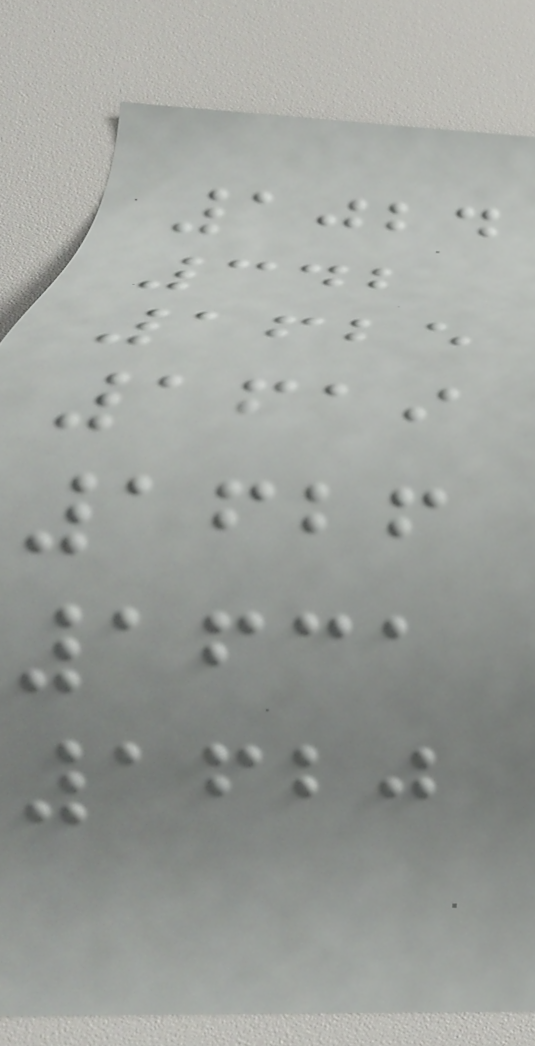1024
342
1625
1619
1626
1631
1620
